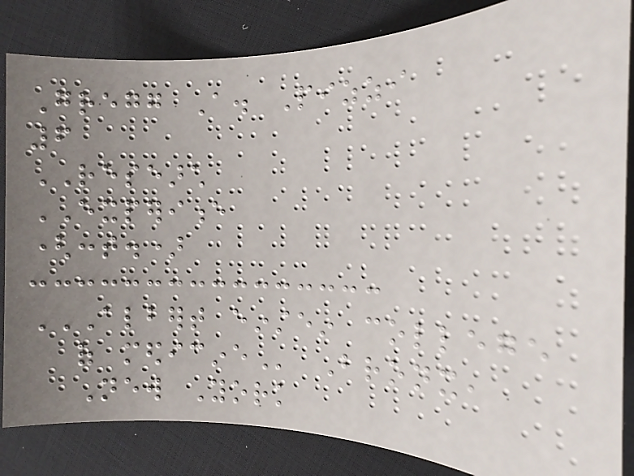Gregg A. Pizzi
6
RESEARCH
EXPERIENCE
(cont.)
ALBERT EINSTEIN COLLEGE
OF MEDICINE Bronx,
New York
